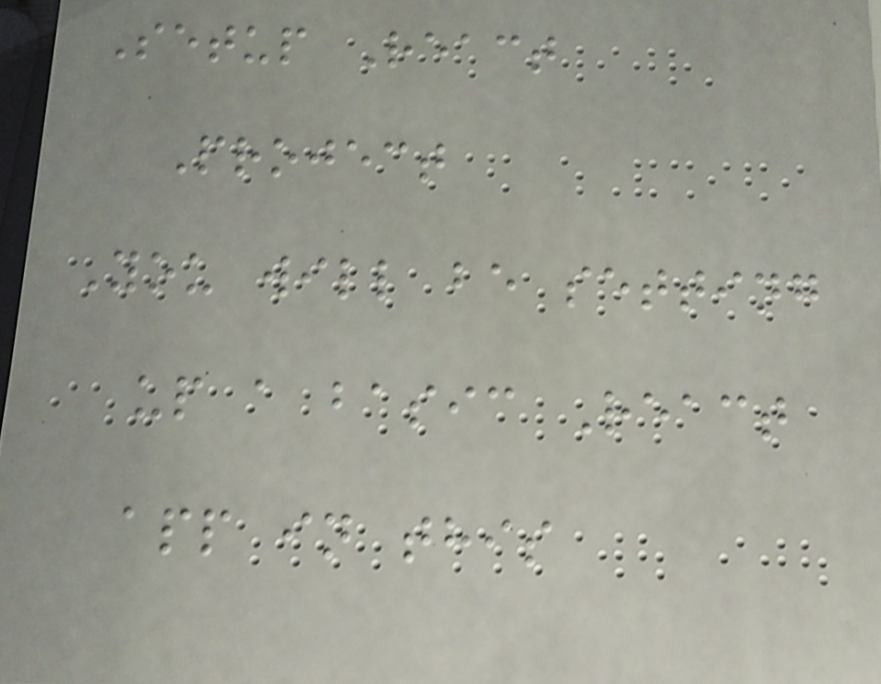Setup React
Project
You will be setting
up a basic React
app in this
